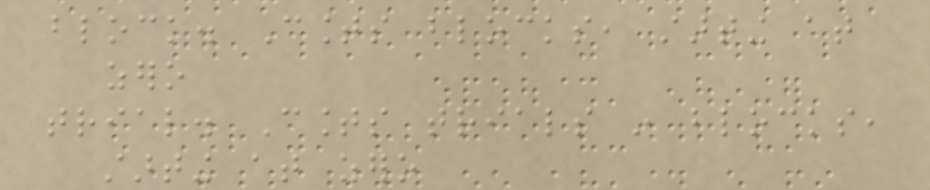block. Counts blocks, starting at
zero
trial. Counts trials in blocks,
starting at zero
